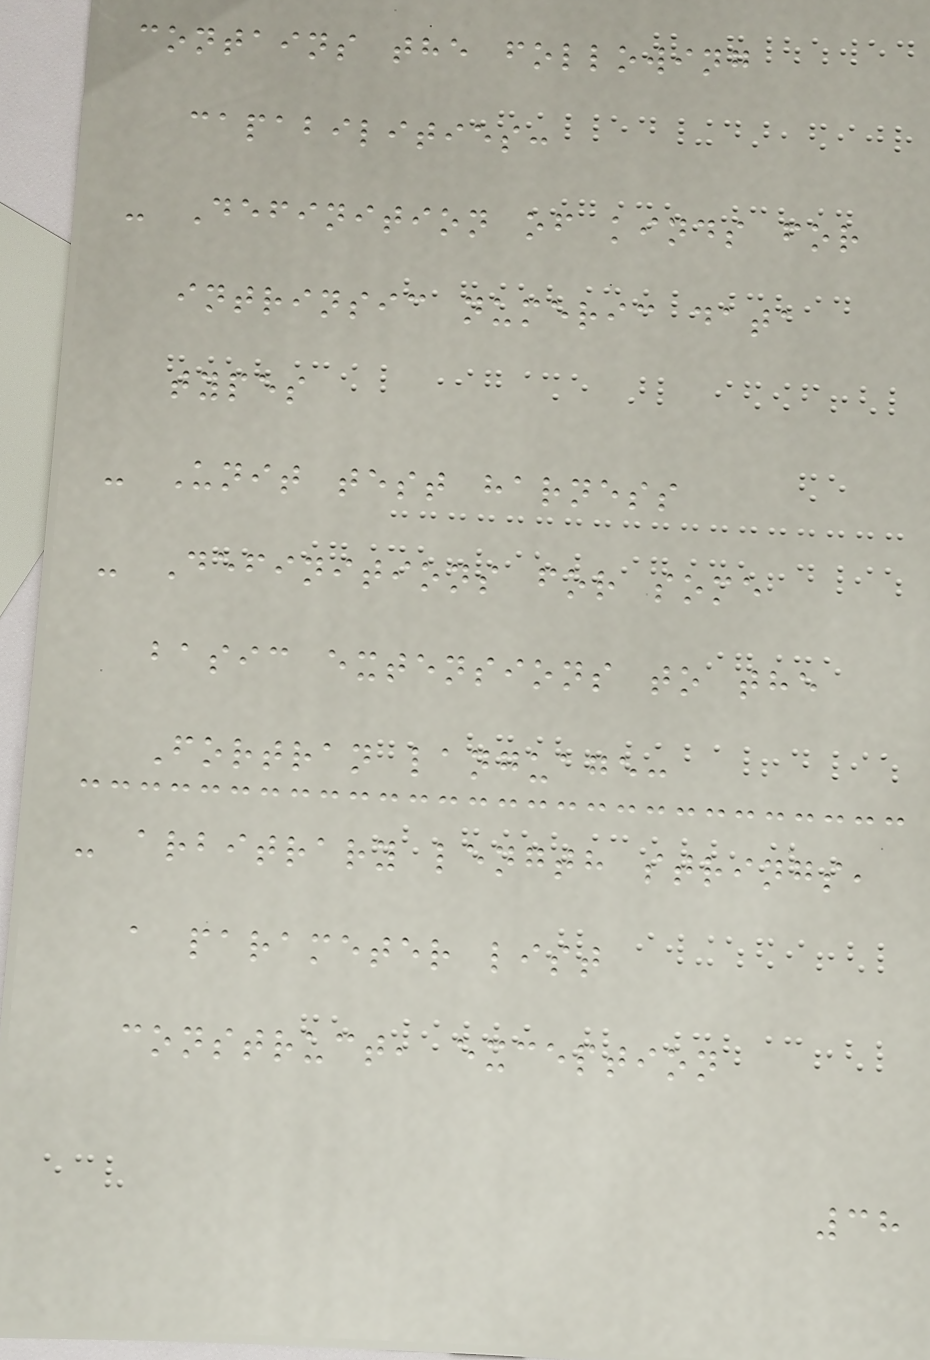contains the following
capabilities:
- Definition of kinds for
intrinsic numeric data
types
- Unit test harness
- Definitions for some
basic extensions to the
Fortran language:
- arbitrary length strings,
a parameter list
construct, exception
38
